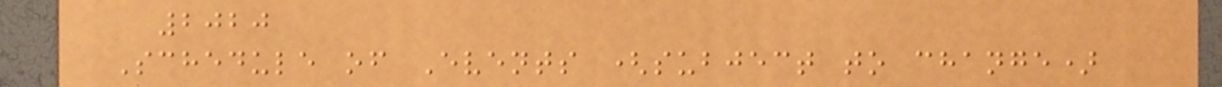2020
Schedule of Events (subject to change)
